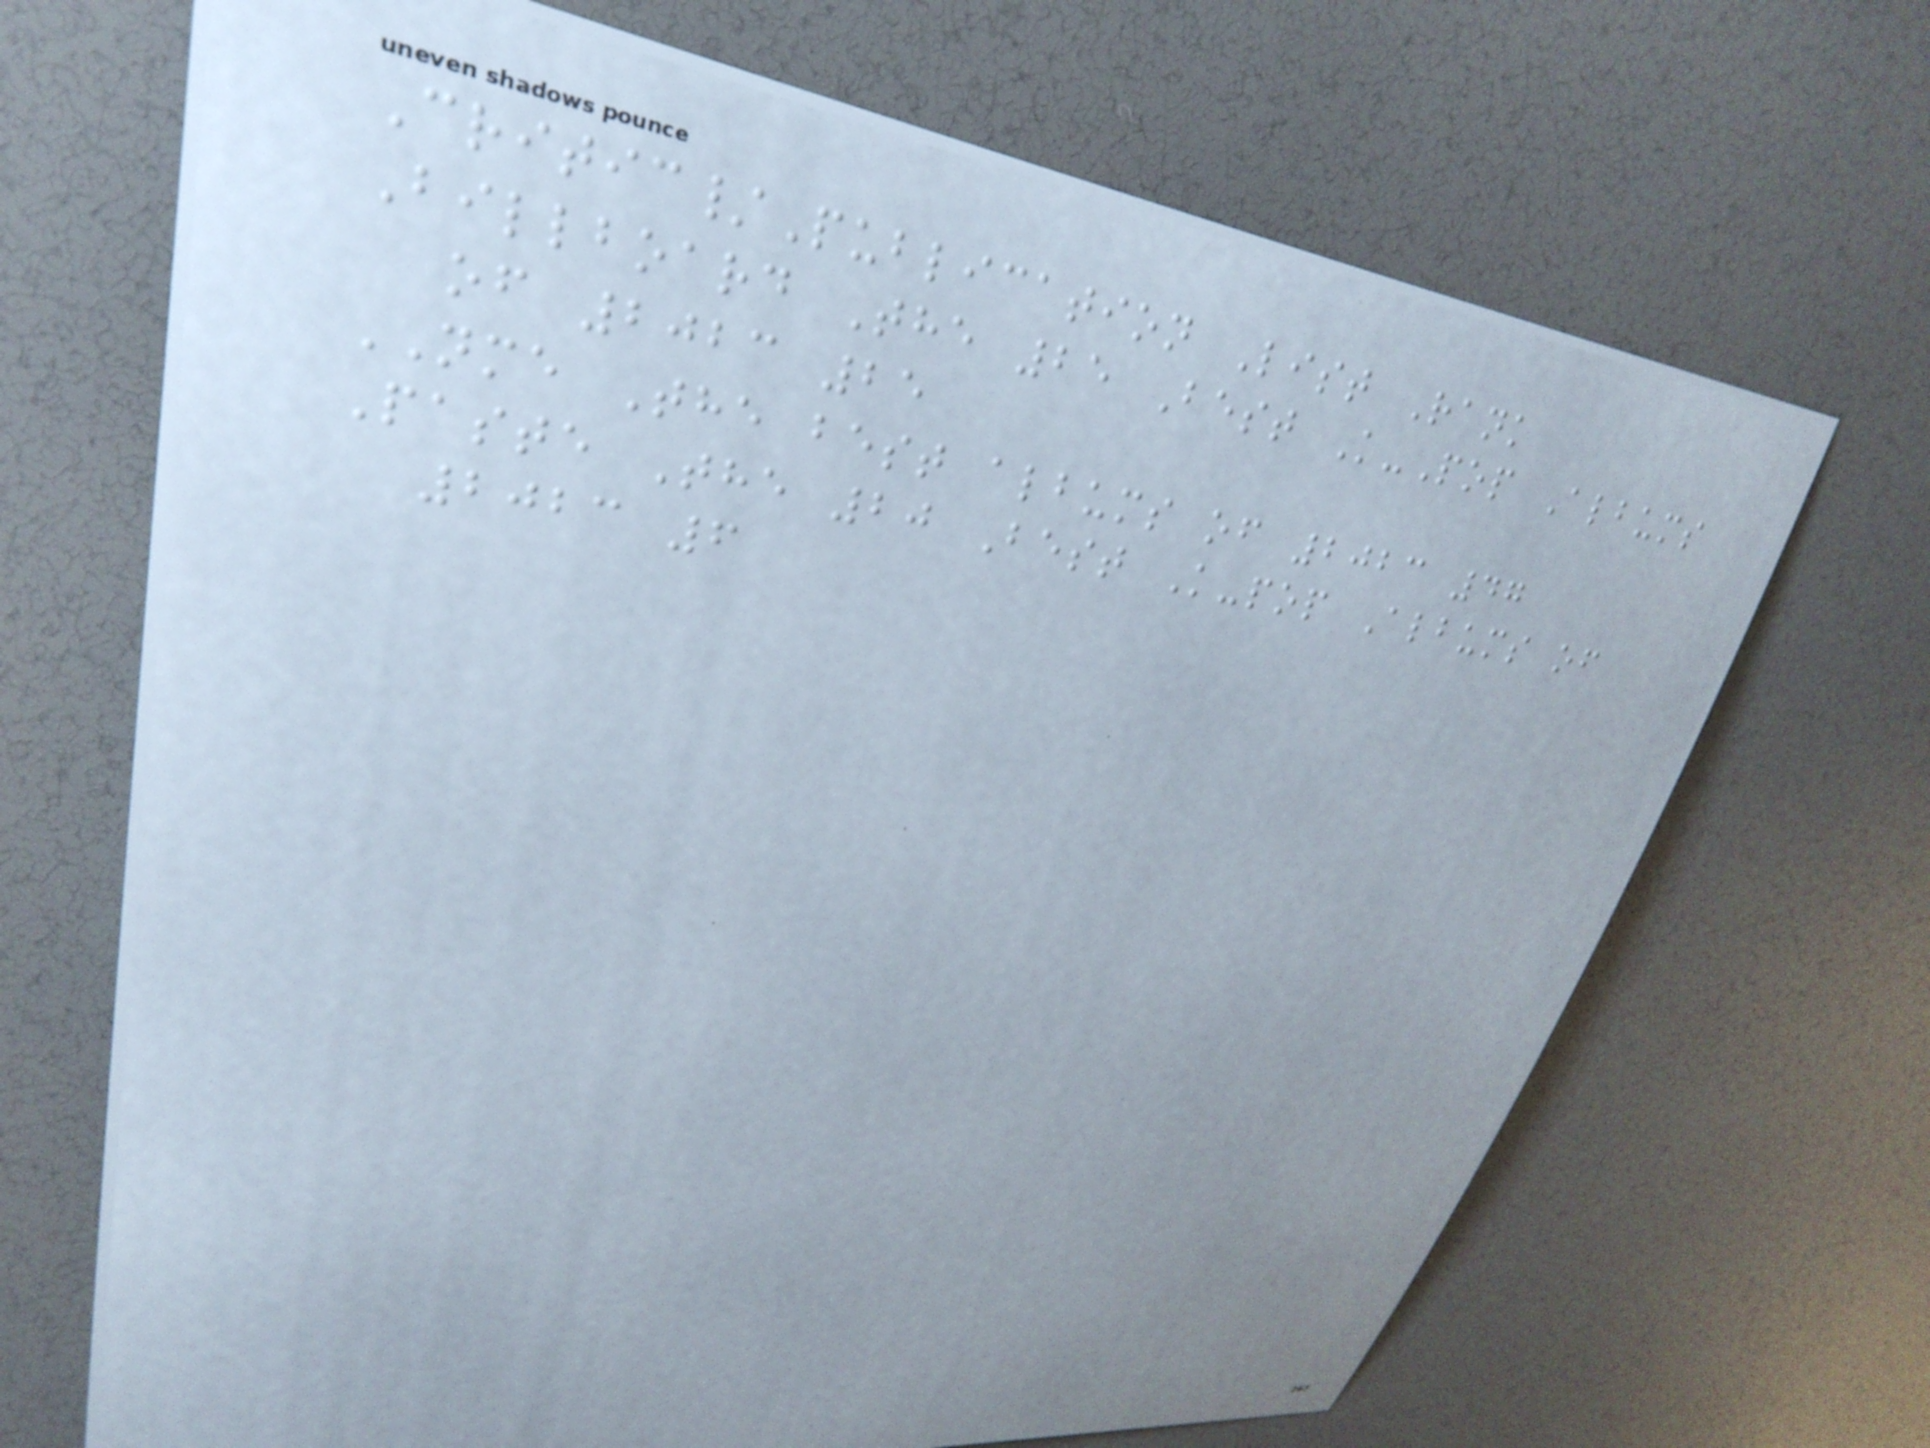Critic/Publication List Rank
Billboard The 25 Best K-Pop Albums
of 2023 25
NME The best albums of 2023 47
Paste The 20 Best K-pop Albums of
2023 6
